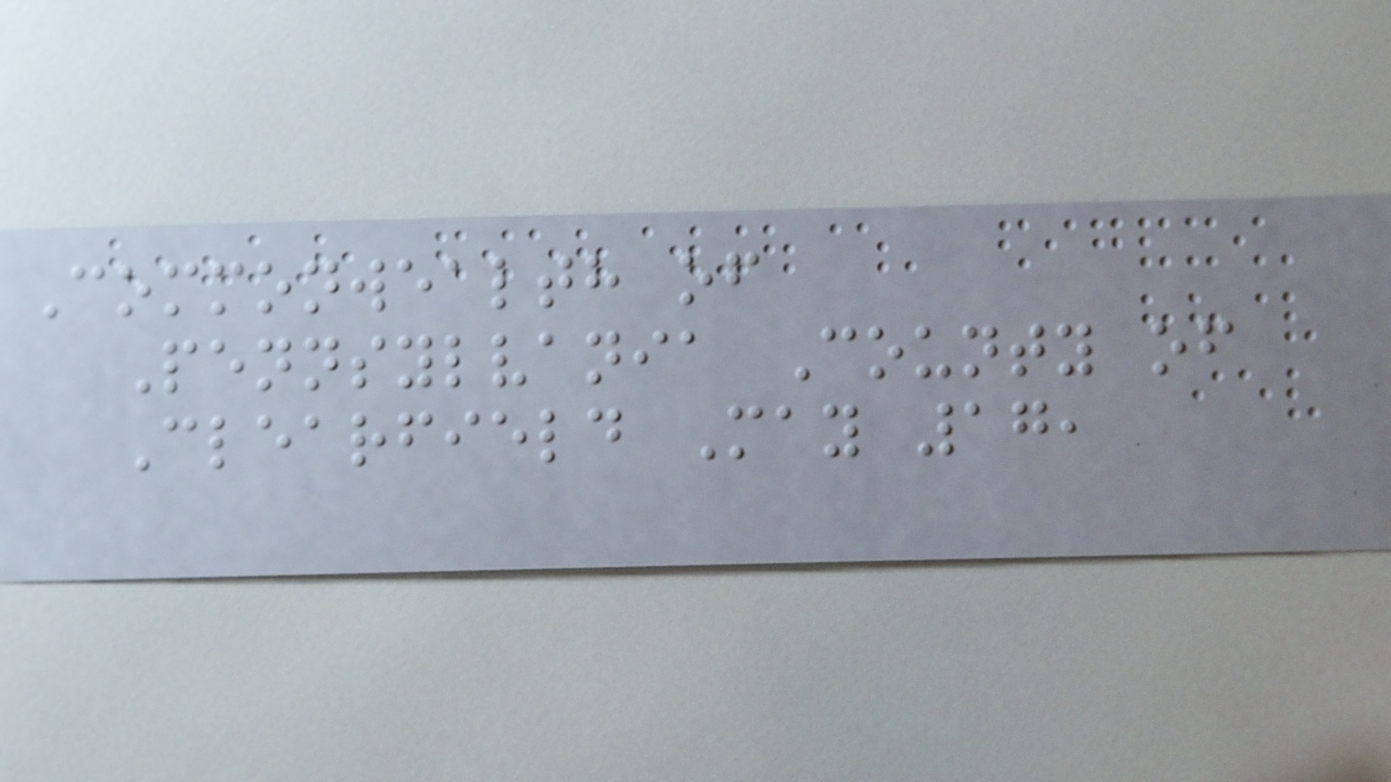Commonwealth of
Pennsylvania County of
Clearfield May 17,
